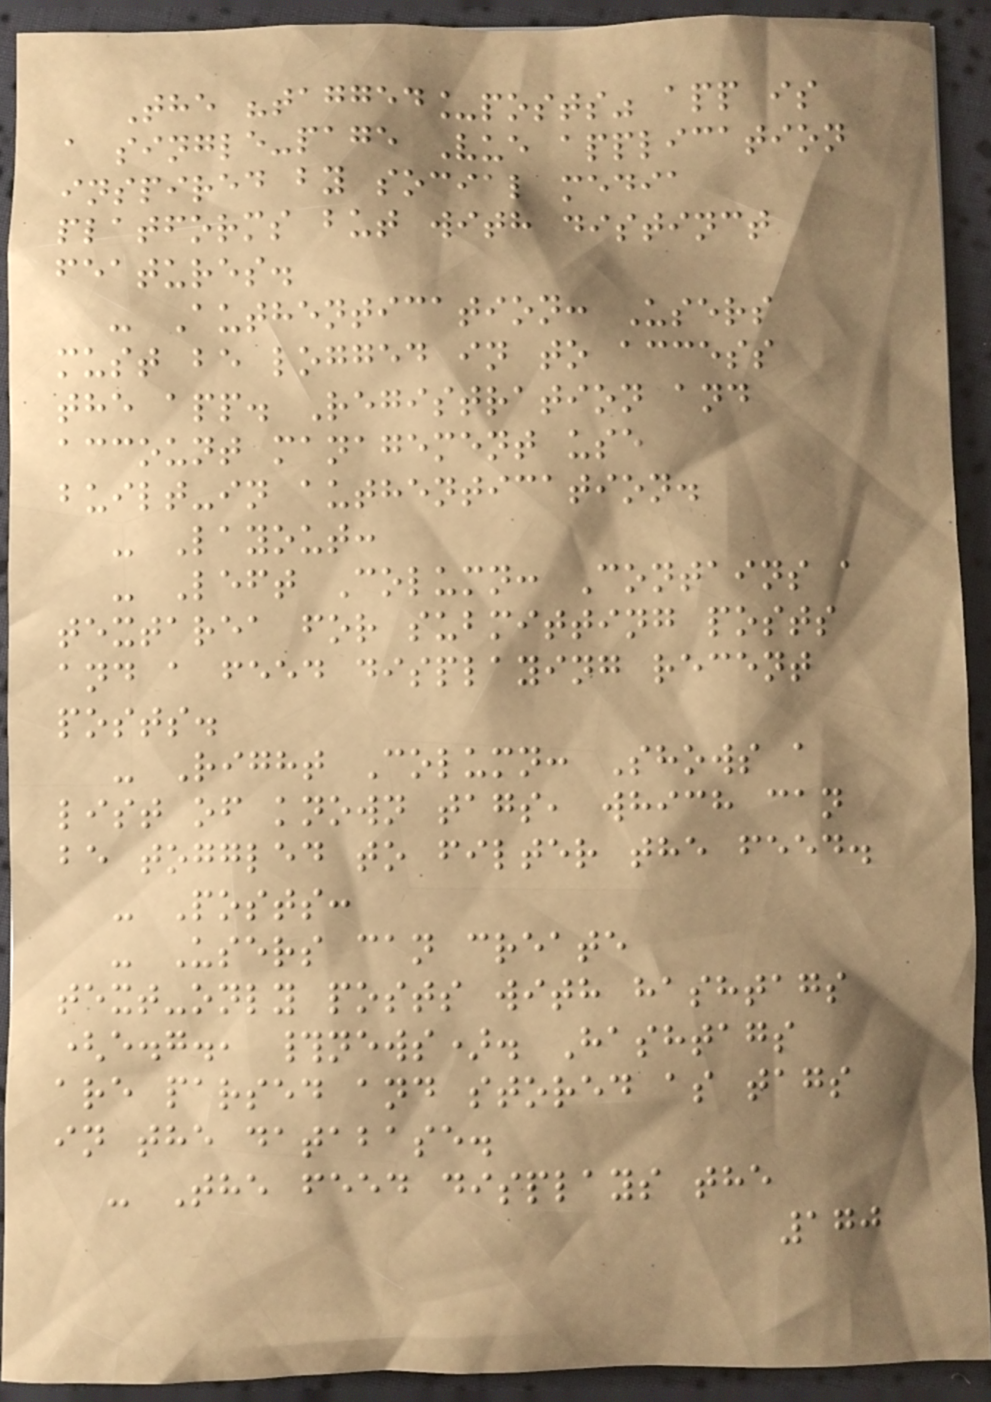The "tagged_posts" app is
a single-page Vue application
inspired by social media
platforms but with distinct
features.
- Authentication: Users
must be logged in to access
the app. Registration and
account management use
built-in authentication.
- Layout:
- Left Column: Contains a
textarea for submitting posts
and a feed displaying recent
posts.
- Right Column: Shows a
list of known tags, which can
be toggled to filter the feed.
- Posts:
- Users can create
text-only posts with hashtags
(e.g., #news). Hashtags
are parsed and stored as tags
in the database.
- The feed displays the
170
